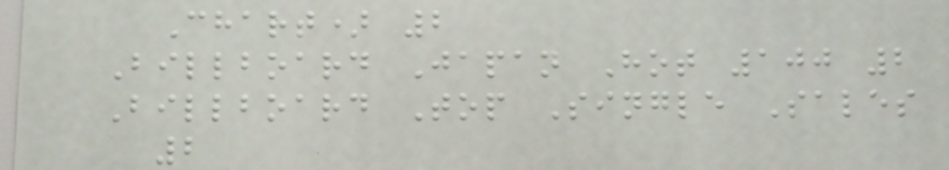Chart) 2
Billboard Japan Hot 100 2
Billboard Top Single Sales
2
